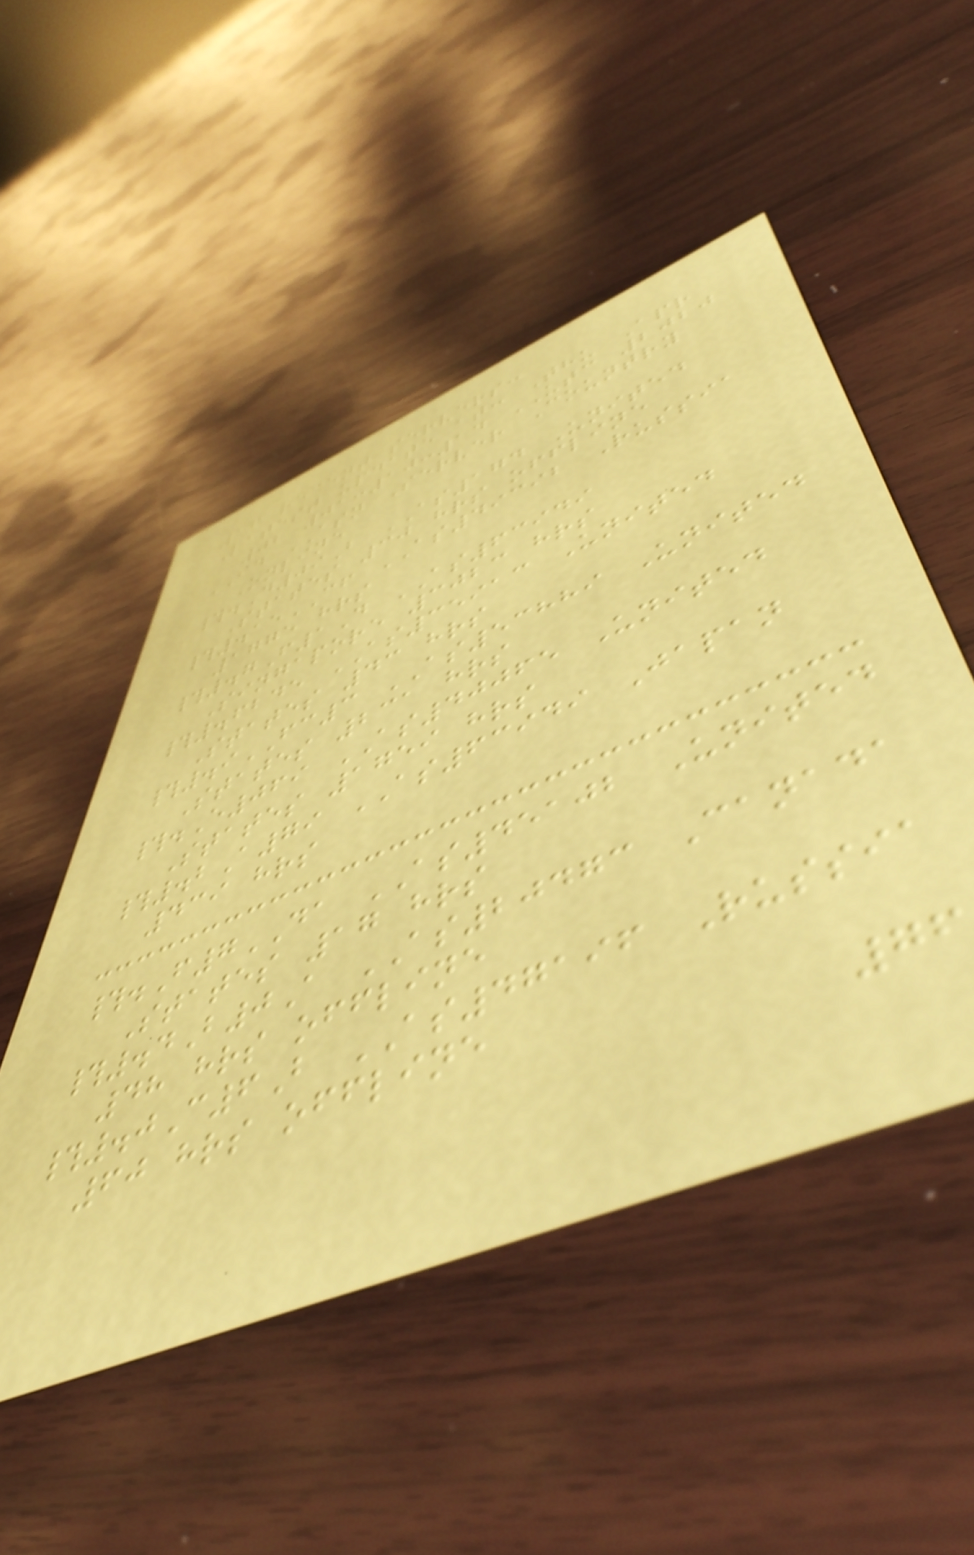16 recent servers:
Latest update at: Thu Apr
02 01:10:14 UTC 2020
ID ASN Server Country
Online
#.D09B AS174 United
States 30 hrs offline
#.15CF AS49392 Russia
1775 hrs
#.7F1D AS63949
Singapore 3023 hrs
#.6245 AS35913 United
States 43 hrs
#.9FC3 AS53889 United
States 231 hrs
#.E069 AS40065 United
States 1759 hrs
#.2A79 AS63949 Japan
439 hrs
#.F7DA AS45102 United
States 17 hrs
#.4B0A AS20473 Canada
48 hrs offline
#.0C6B AS47196 Russia
60 hrs offline
76
